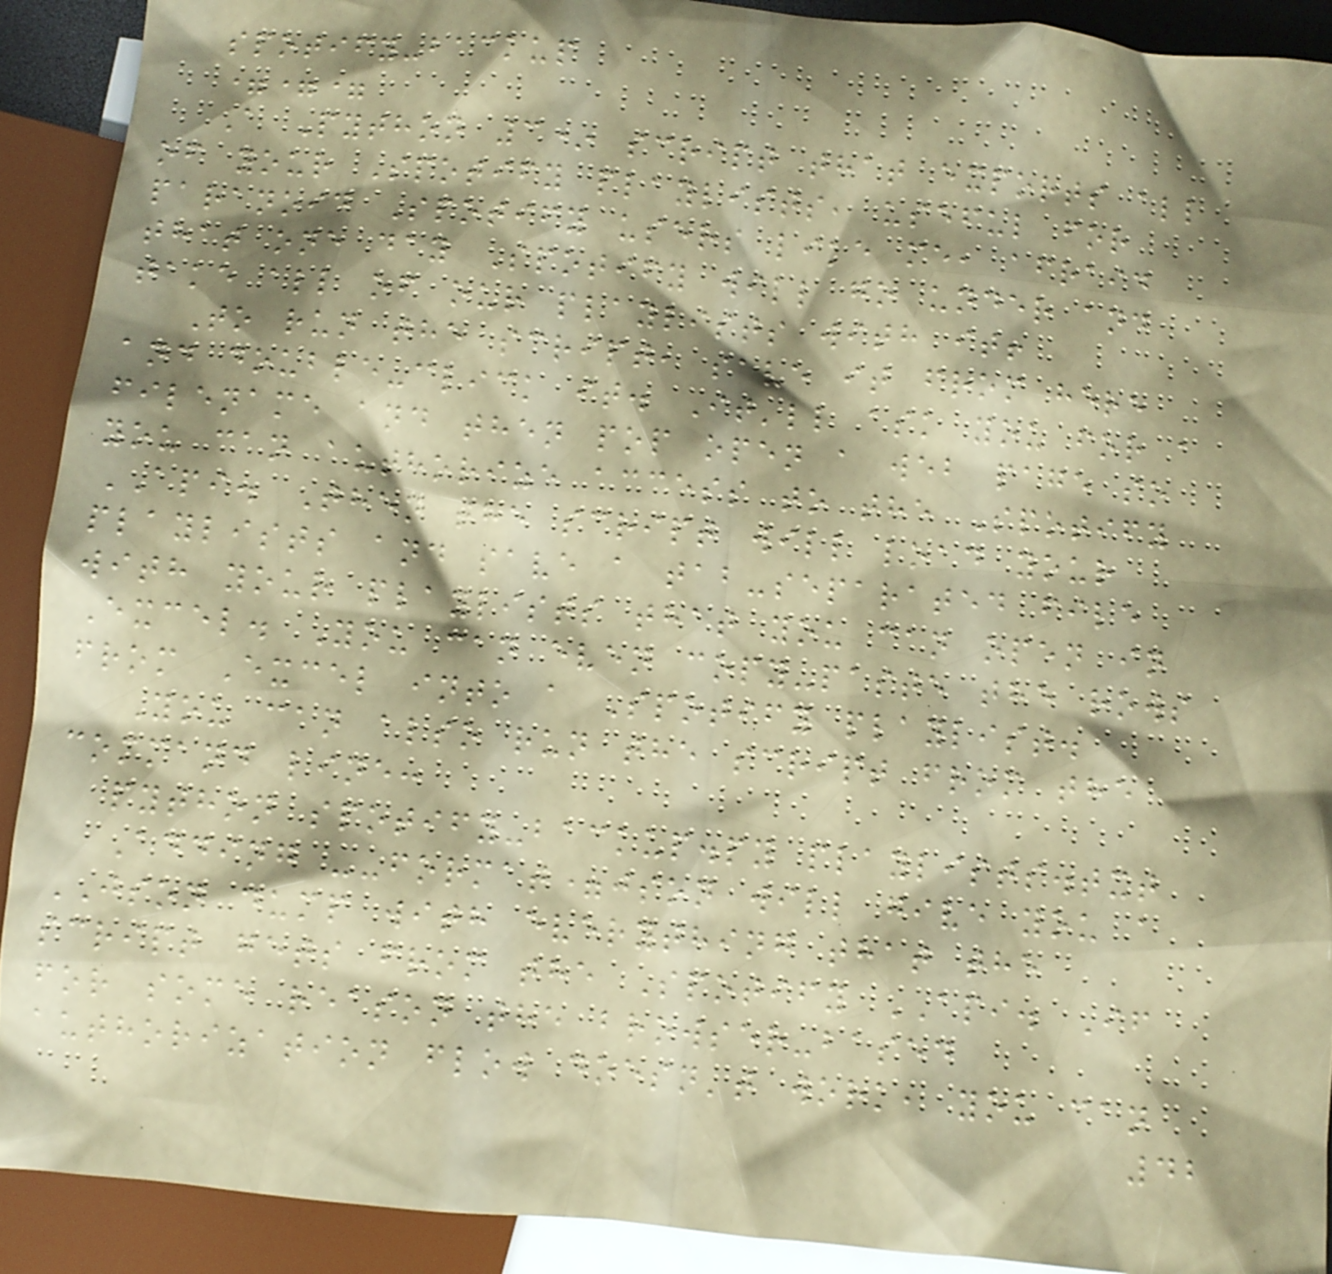spotify-backup
===
A Python 3* script that exports all
of your Spotify playlists, useful for
paranoid Spotify users like me, afraid
that one day Spotify will go under and
take all of our playlists with it!
To run the script, save it from here
and double-click it. It'll ask you for a
filename and then pop open a web page so
you can authorize access to the Spotify
API. Then the script will load your
playlists and save a tab-separated file
with your playlists that you can open in
Excel. You can even copy-paste the rows
from Excel into a Spotify playlist.
You can also run the script from the
command line:
python spotify-backup.py playlists.txt
Adding --format=json will give you a
JSON dump with everything that the
script gets from the Spotify API. If
for some reason the browser-based
authorization flow doesn't work, you can
42
